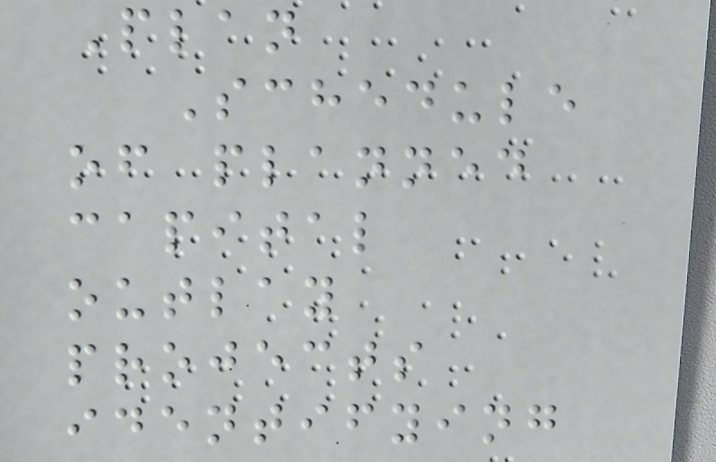Plan
Schedule
of planned
capital
outlay
projects
identifying
